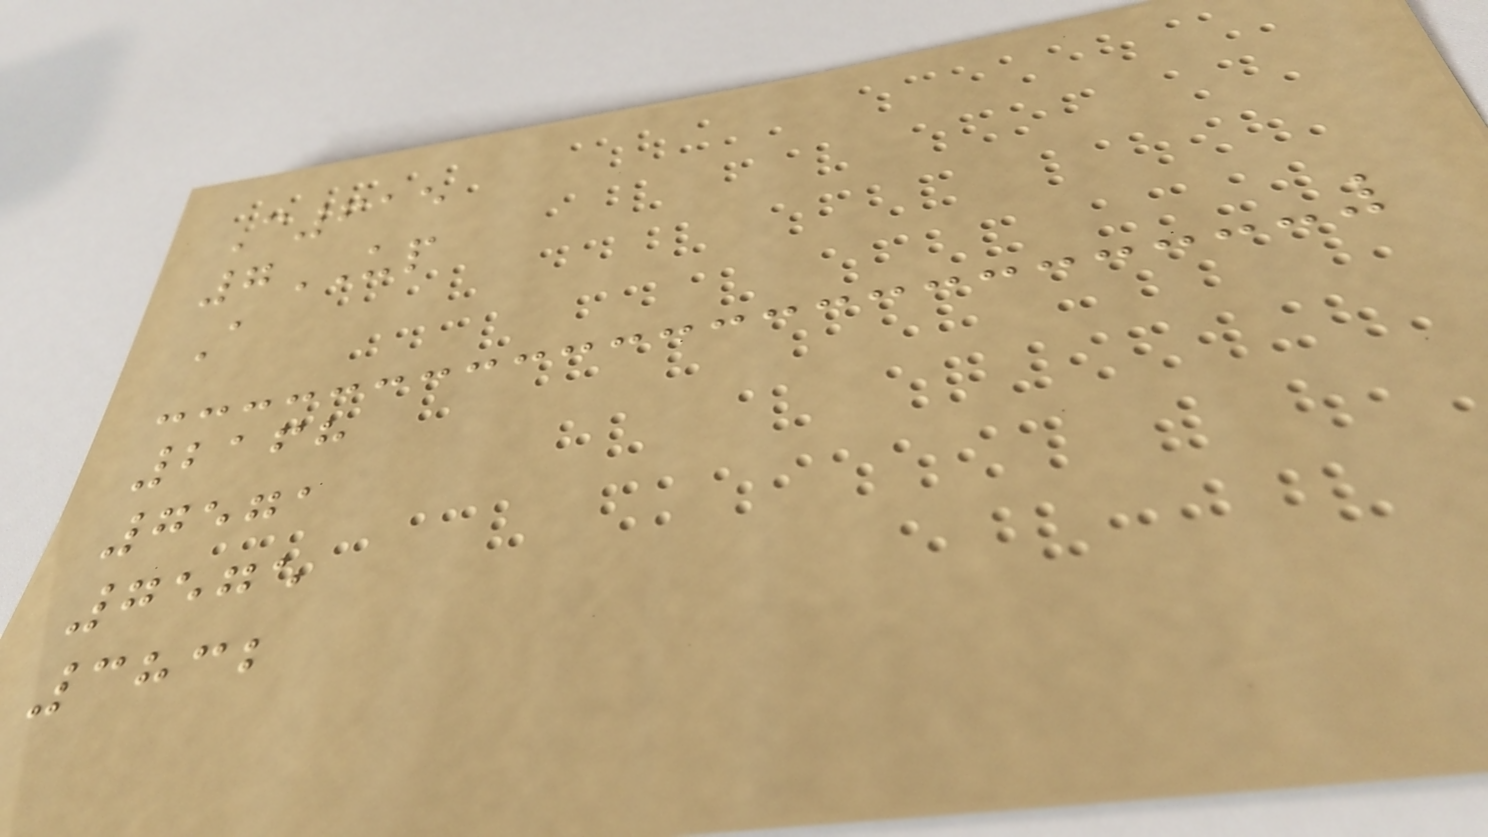C615
7UP
A
2168
7571
7575
3832
